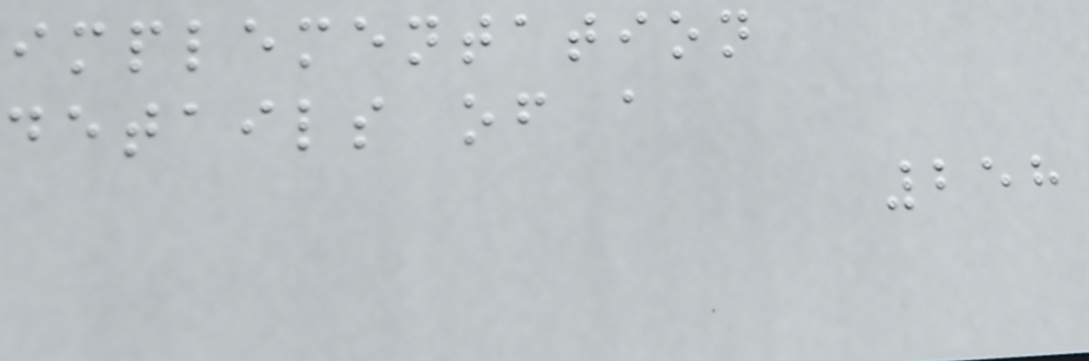implementation
details of a
258
